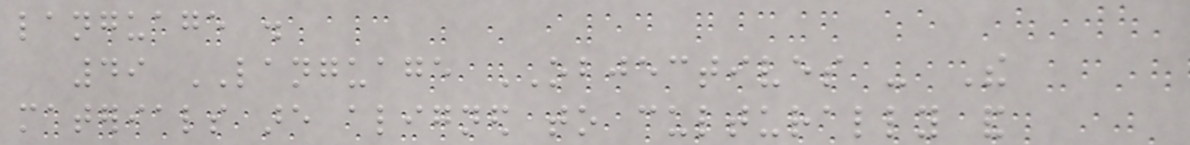language .
49 LANGUAGE OBJECTIVES - The
materials are aligned to culturally and
